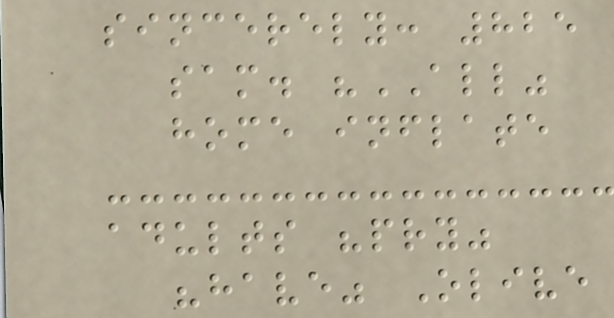sincerely: 825
sam. "ALL"
home inflate
adults "pry"
"have" Olive
